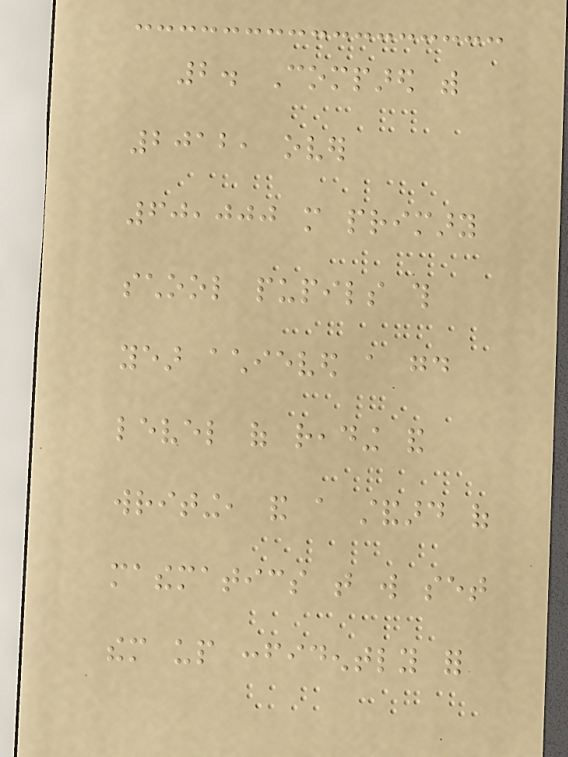2. Compared with
2012, over
60,000 more primary
school pupils this
year achieved a good
level of reading and
writing, and a standard of
mathematics that will set
them up confidently for
